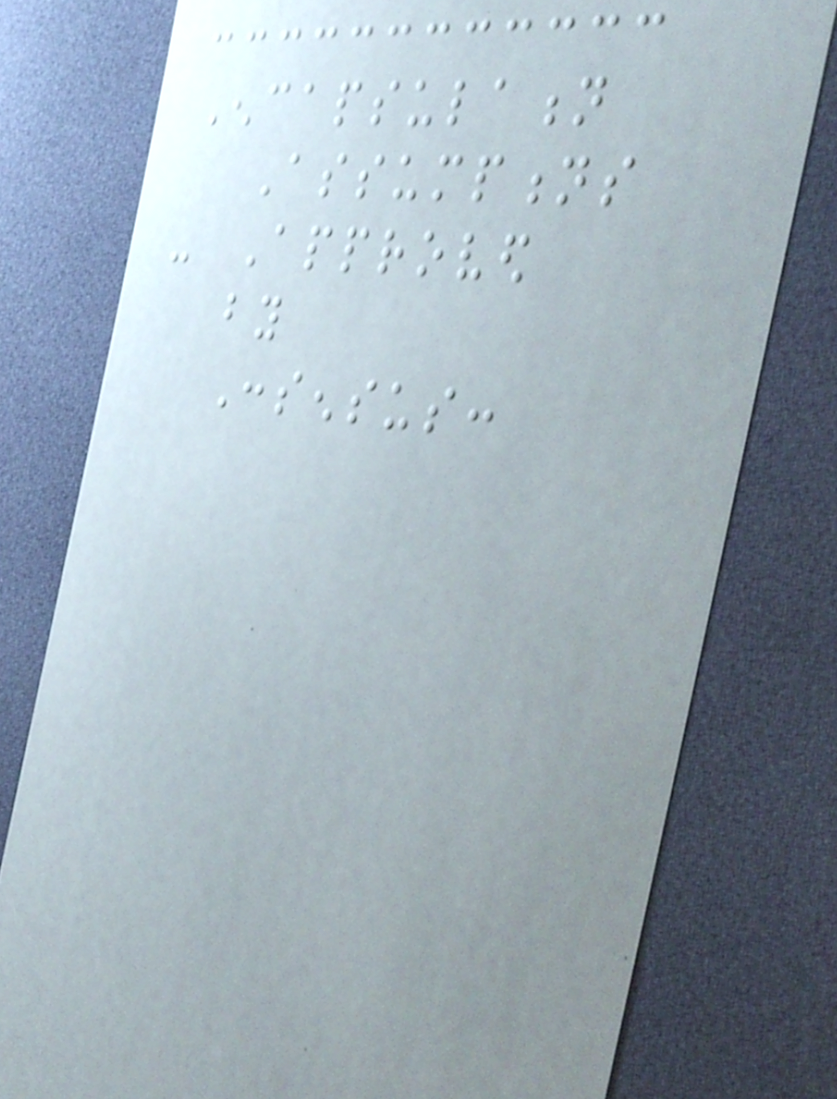Encapsulation
Assumptions
- Approved
by
Consensus:
